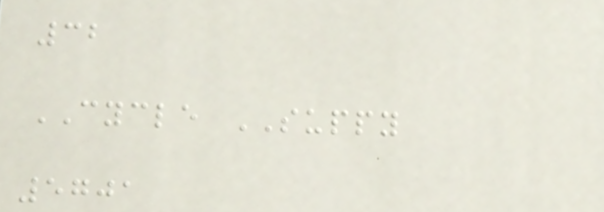32
CYCLE SUPPY
5701
